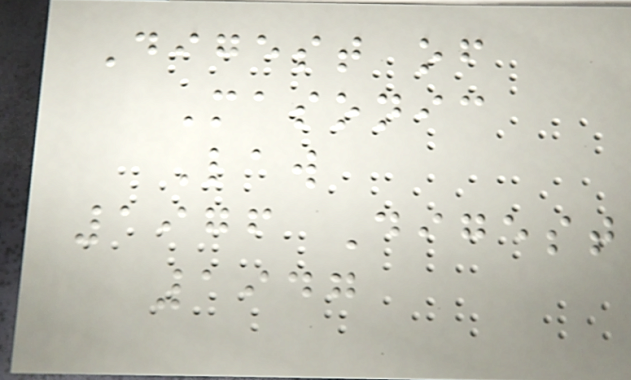Digest of
Masonic
Law
1976 Digest
1947
